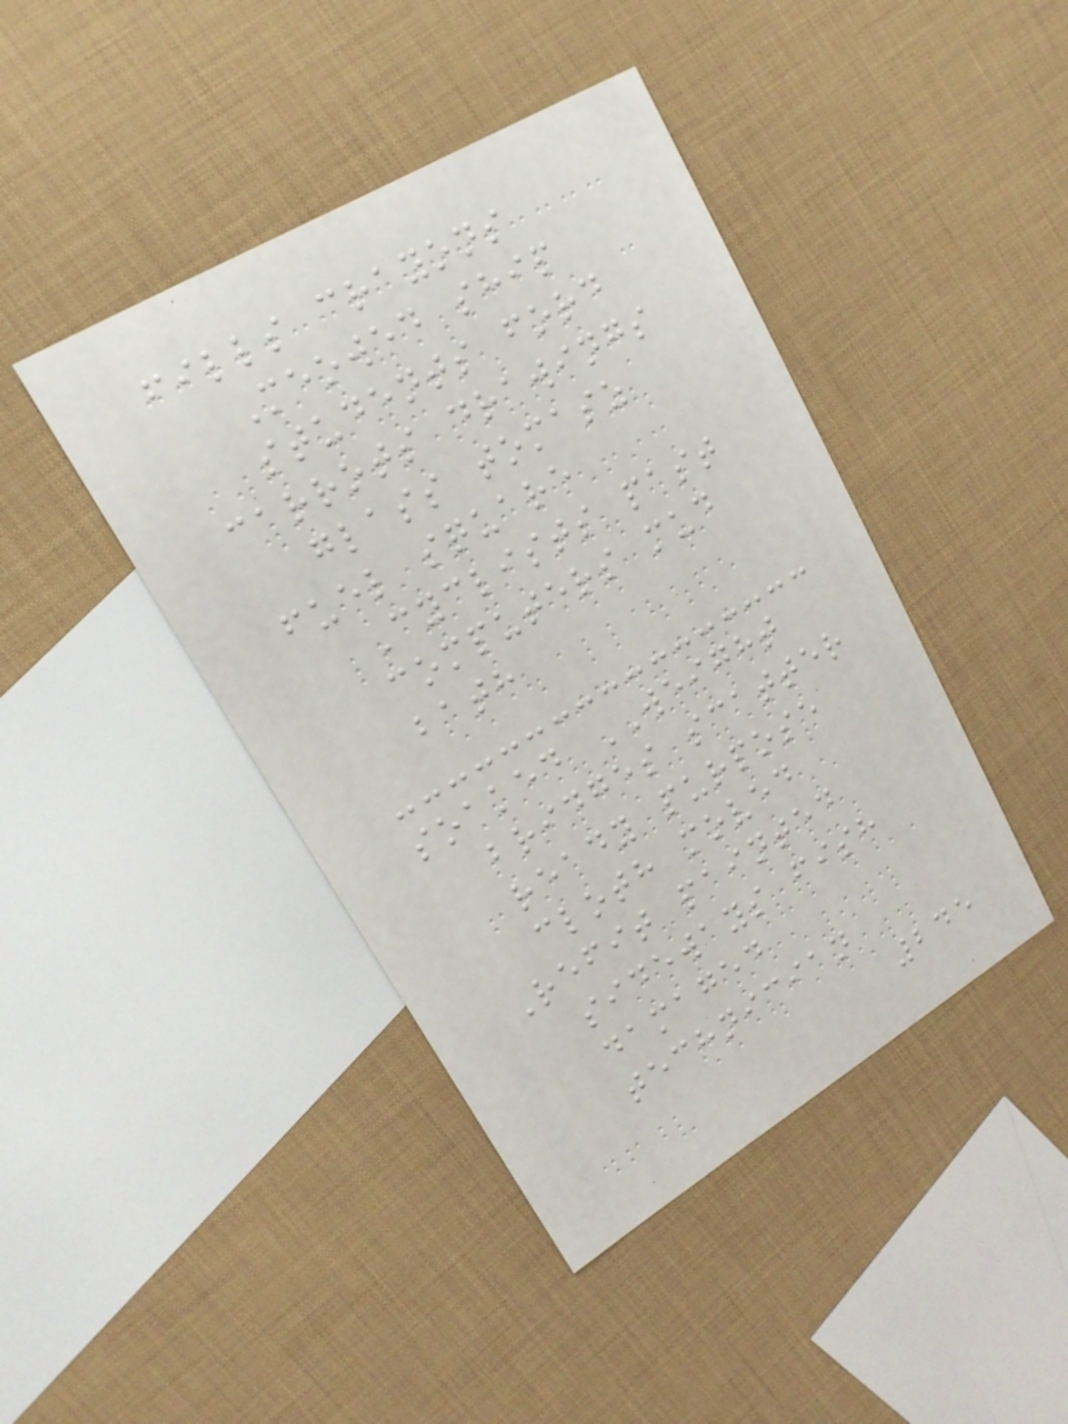fills crayons
Meowed ship
students ford
carrots drawings
glass tomasz
fuel square
Cyclists past
computers mud
bath
soaked WEIGHT
bridges scatter
ready purpose
cloth moved
Refit painted
sideways fish
damaged
technician
245
